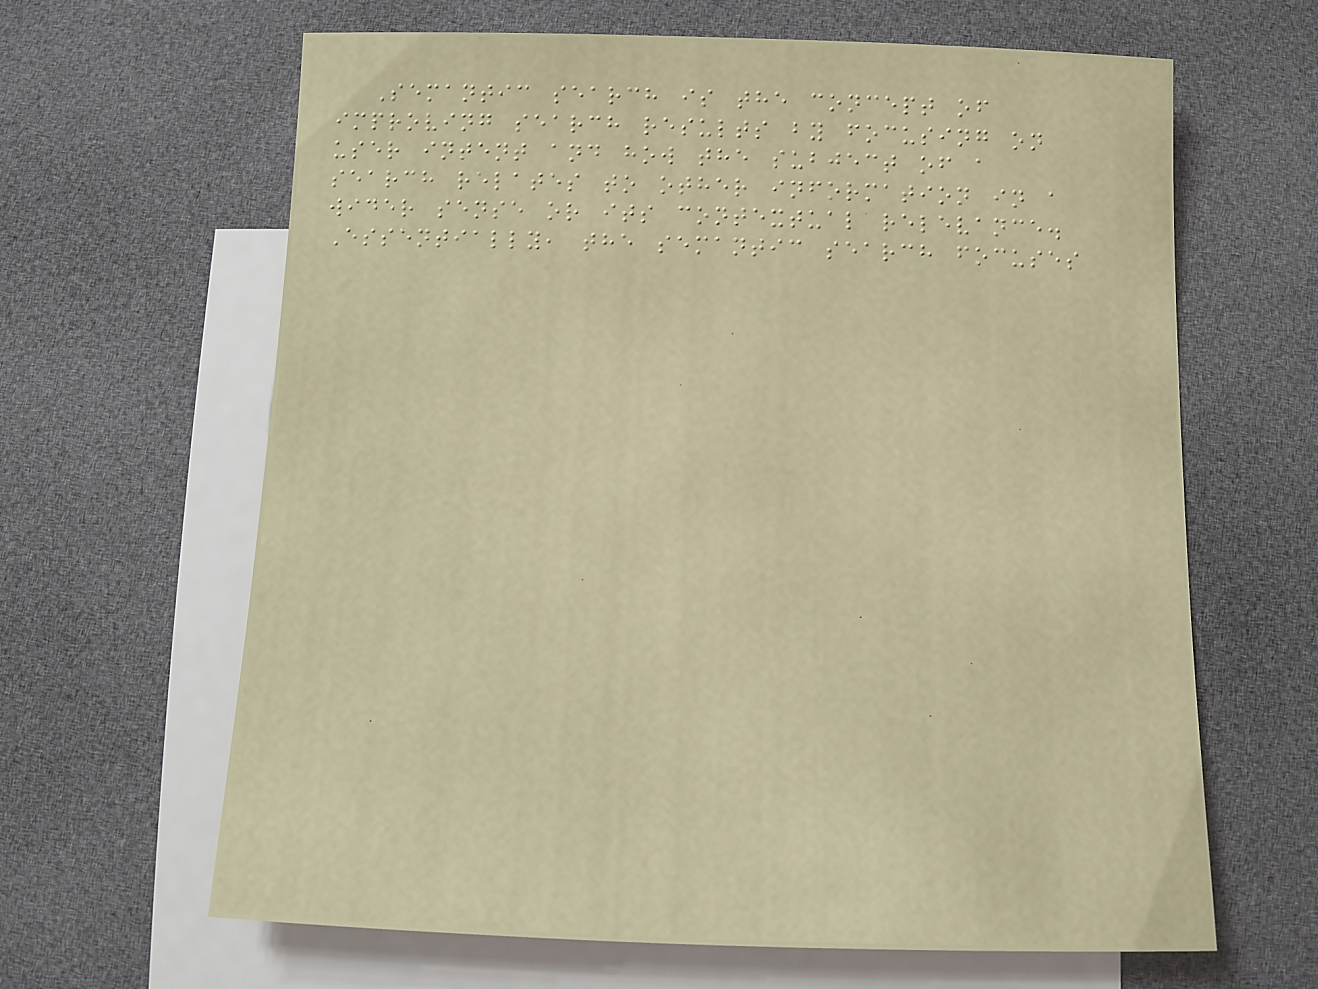Semantic search is the concept of
improving search results by focusing on
user intent and how the subject of a
search relates to other information in a
wider sense or its contextual relevance.
Essentially, the semantic search focuses
